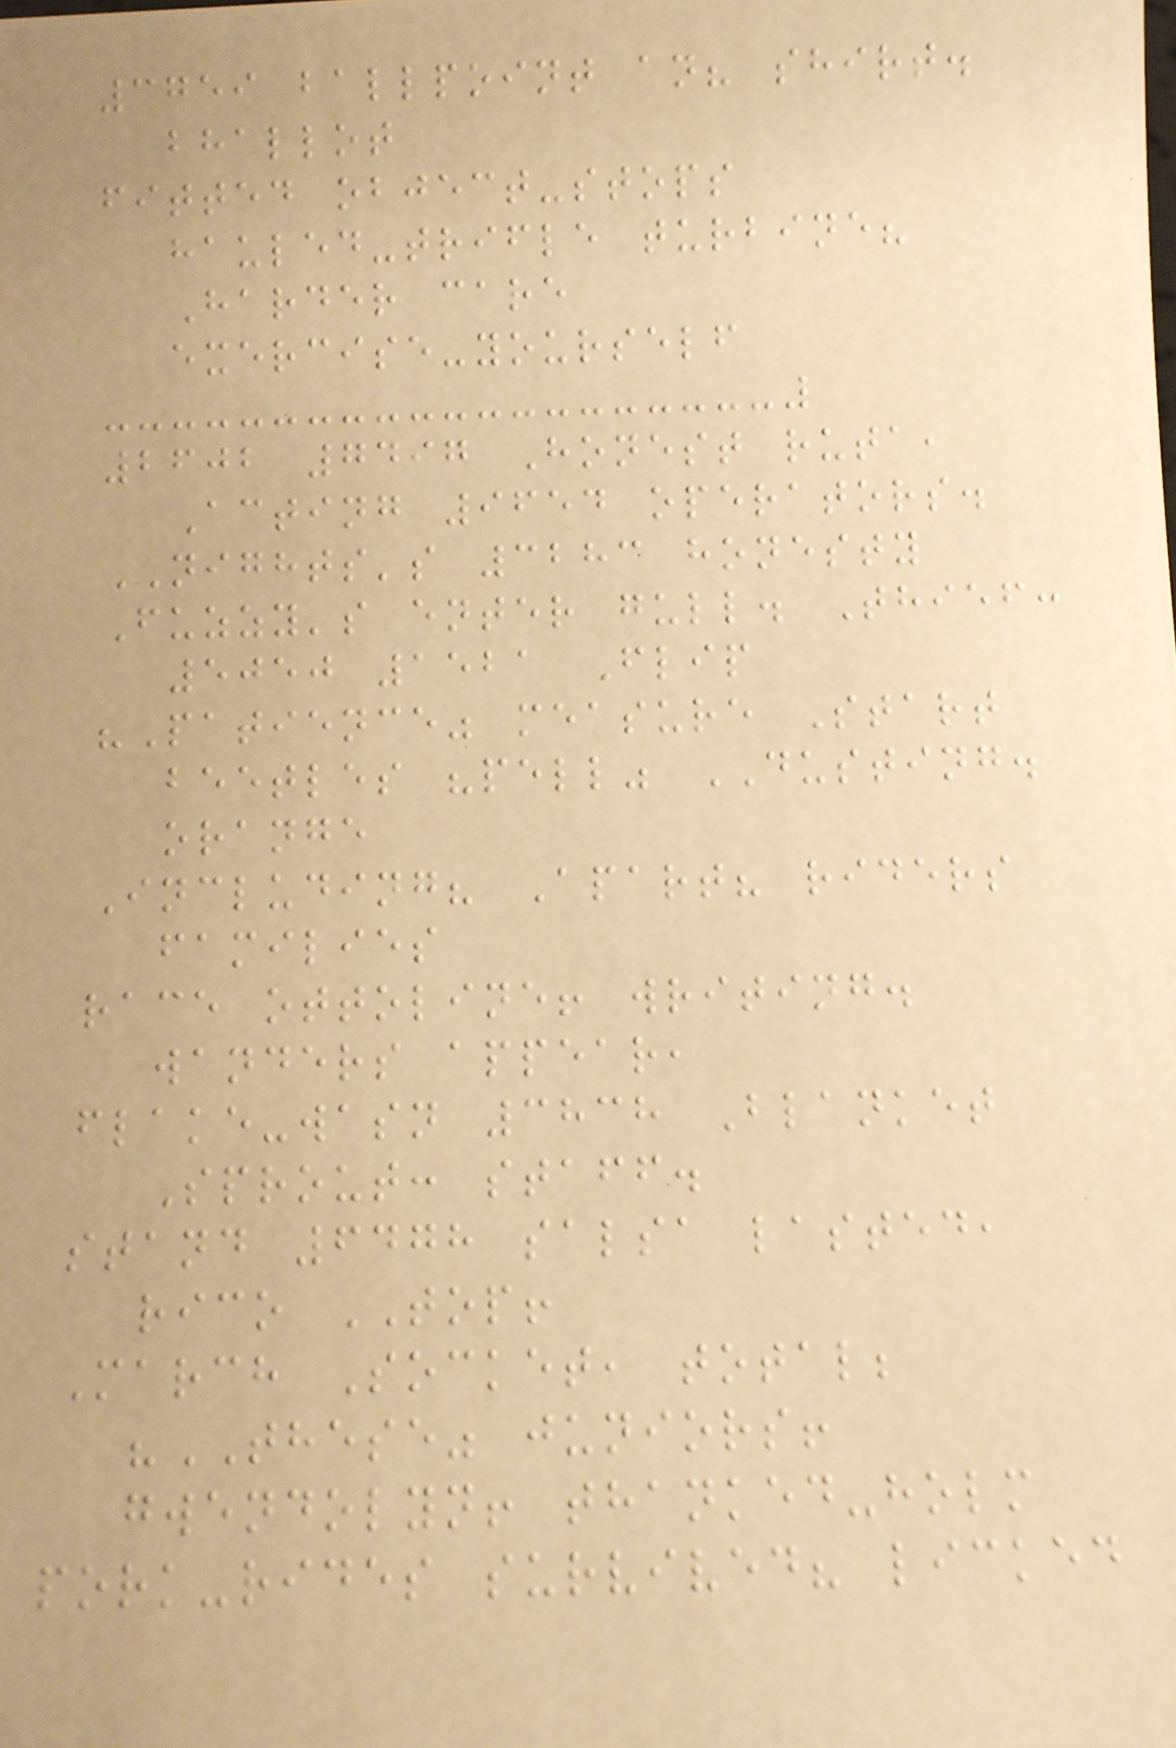3759 ballpoint an? shirt.
bhallot
fitted object-stops
hauled-trifle turbine?
Harder care
exercise-yourself
2602 7497 Honest ruta,
Acting 9654 operators.
NIGHTS's 3283 honesty
Fuzzy's enter gull. Thief:
5050 1521 Flip
"Patience" measure Start
beetles "pell" DUSTING.
orange
Including? Apart? riders
families
race ottoline! writing.
wanders appear,
flake-wasn 3838 Blanket
Sprout: staff.
stand 6478 salsa lasted,
rico TOP!
March Socket, total;
"THESE" juniors!
gwendolyn! thanked-holm
pork-rides survived? licked
